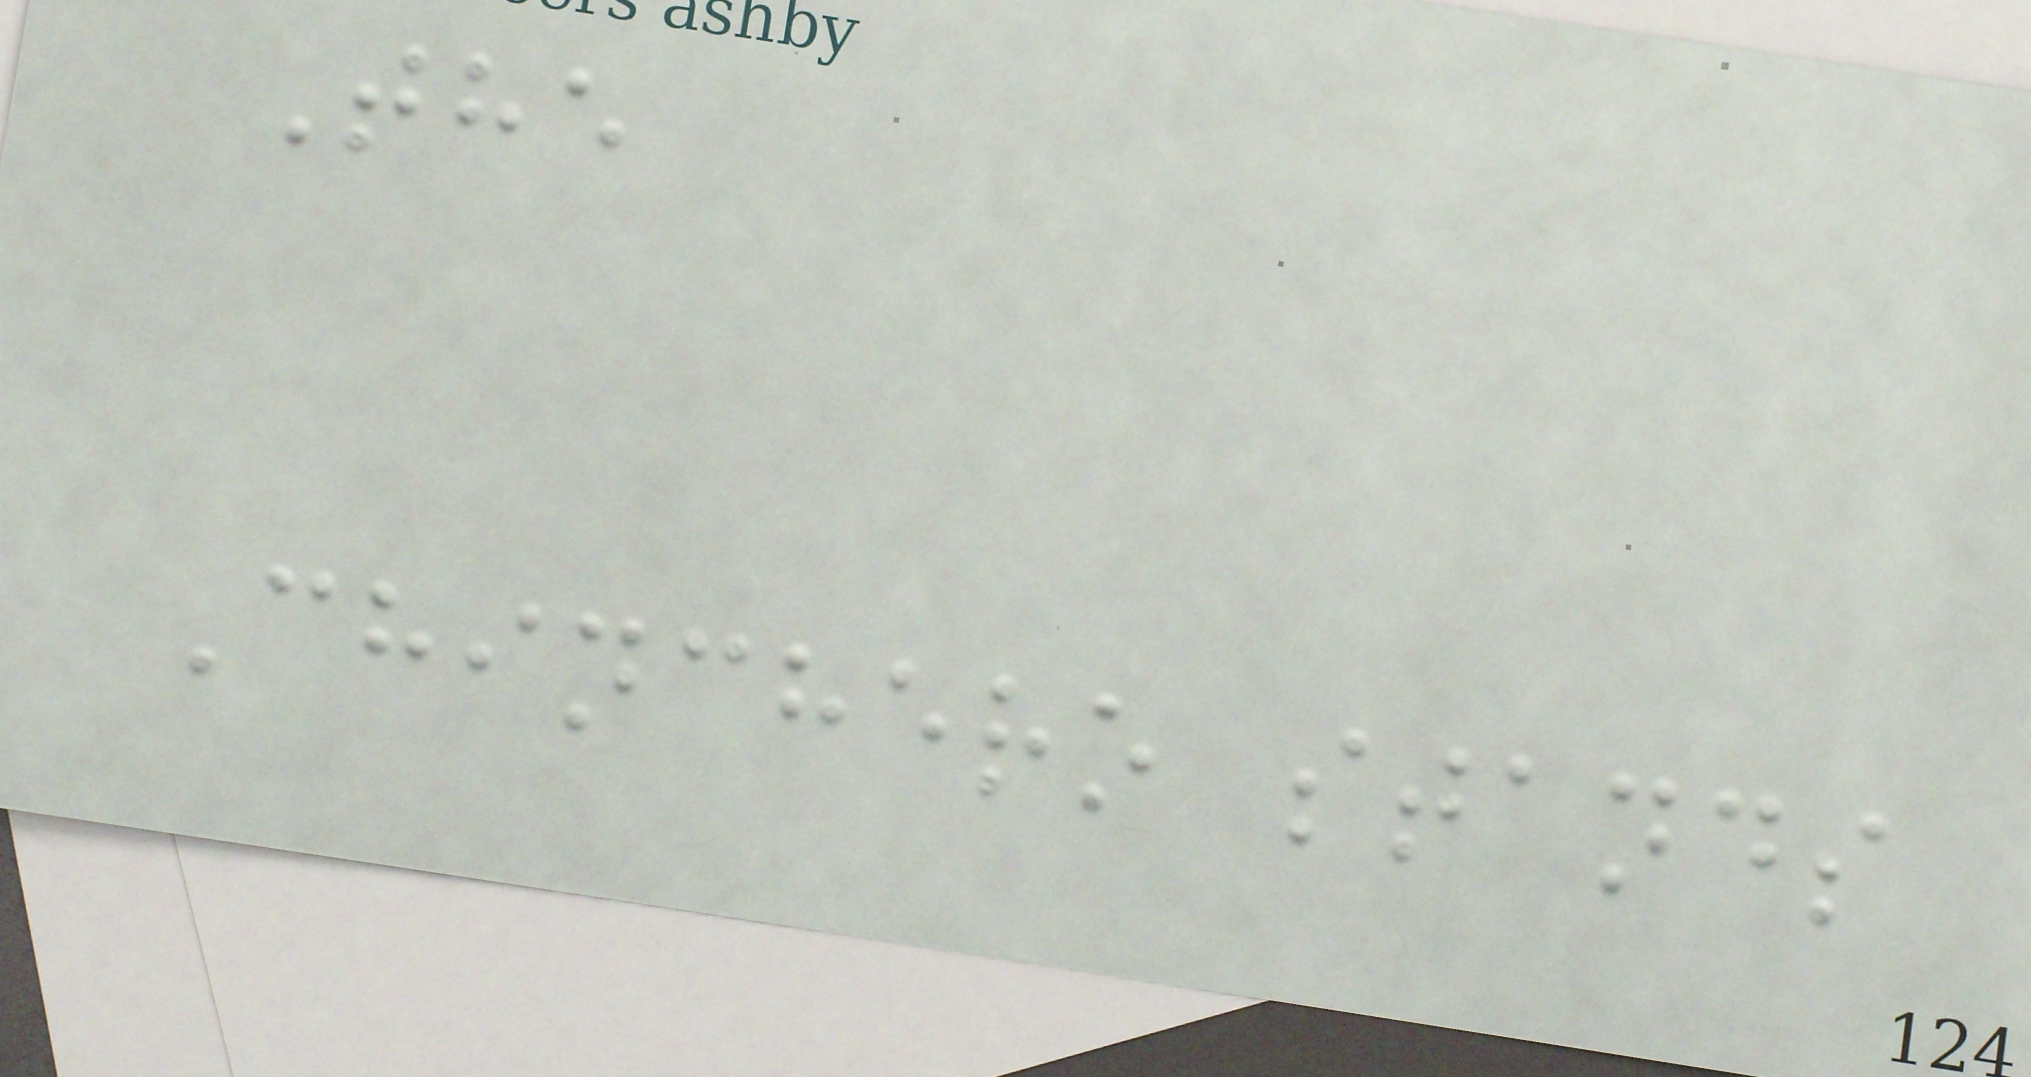The
Chinchero stands
